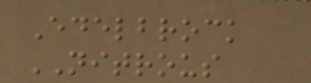Edelbrock
NITROUS
